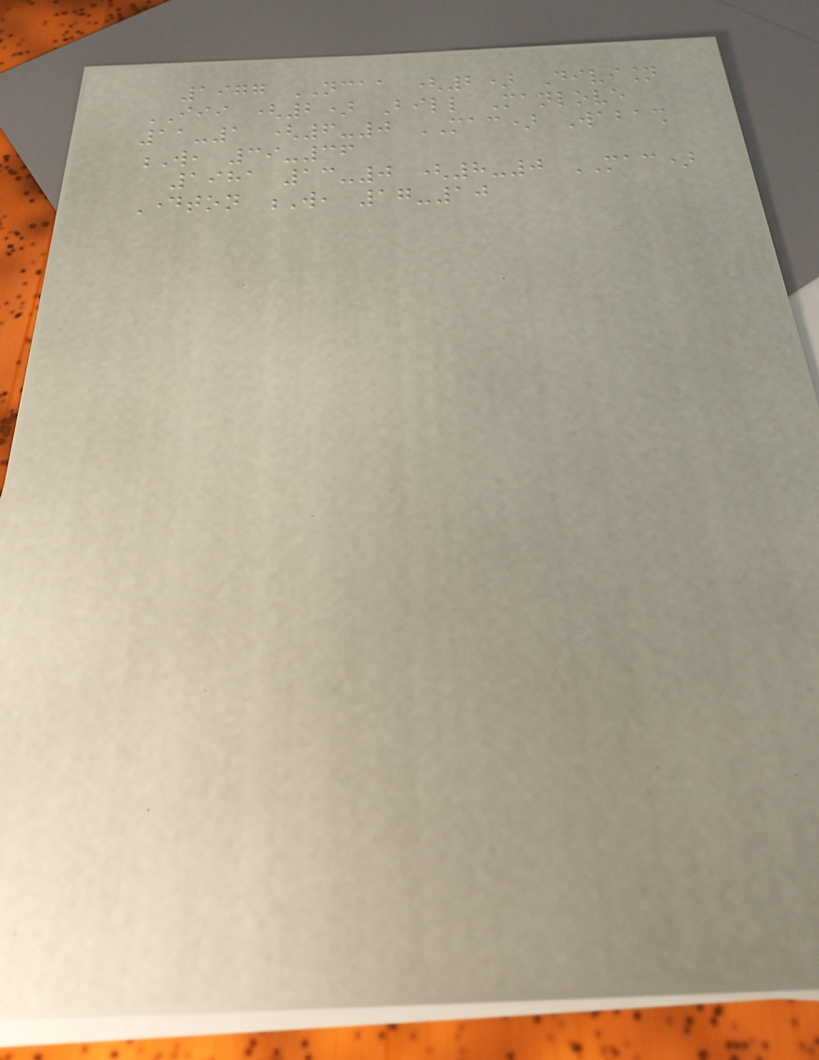1977 NCAA (2) Division
III (2) Bill Manlove
11-1 (6-0 MAC) Wabash
W, 39-36
1981 13-0 (8-0 MAC)
Dayton W, 17-10
